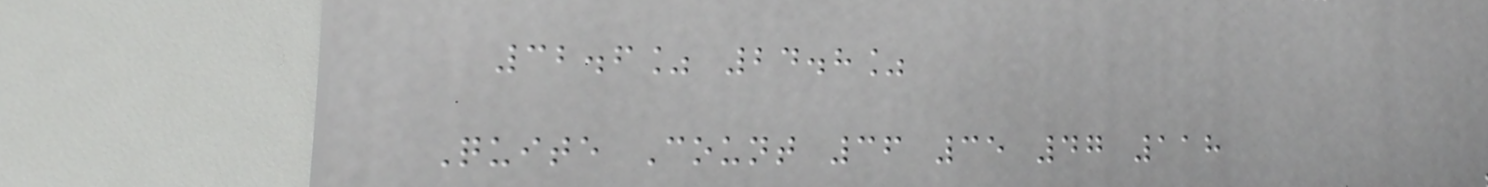32.6% 24.8%
Quite Count 36 35 47 118
